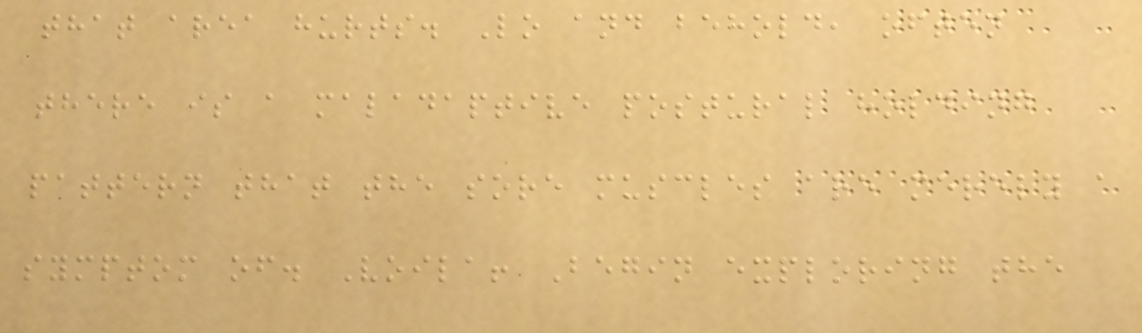that area hurts. Lo and behold, often
there is a maladaptive postural holding
pattern that the sore muscles are merely a
symptom of. Voila! Begin exploring the
